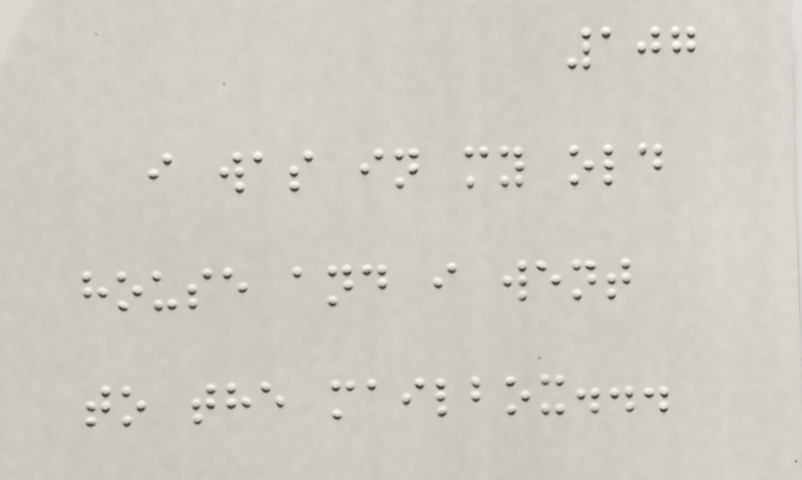107
i was in my old
house and i went
to the mailbox...
